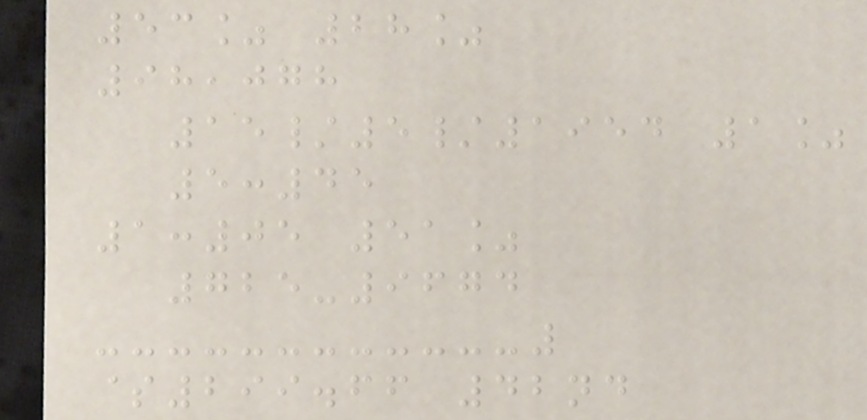53% 28%
98,078
15/5/1954 1%
5:45
1:05 51%
725-9674
$299.66 42nd
